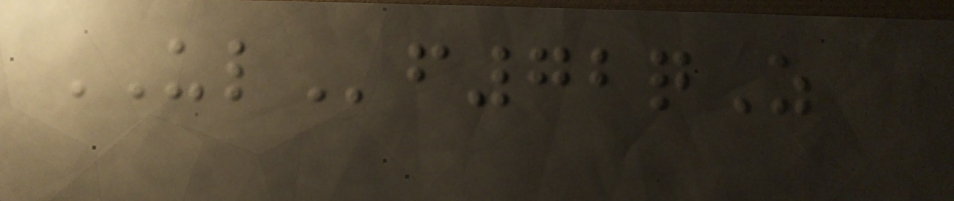ULf72qZ
